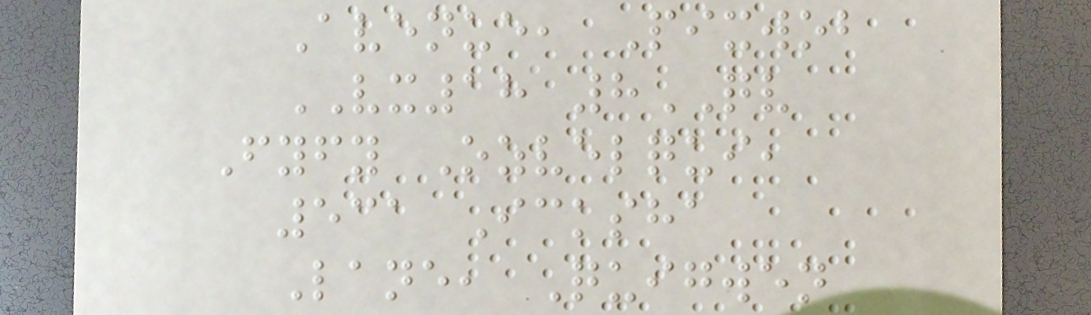Avenue, Pixwob
VX18 8QV
Fyfy Ozvelqui,
531 Icksha
Lane, Quigwen
